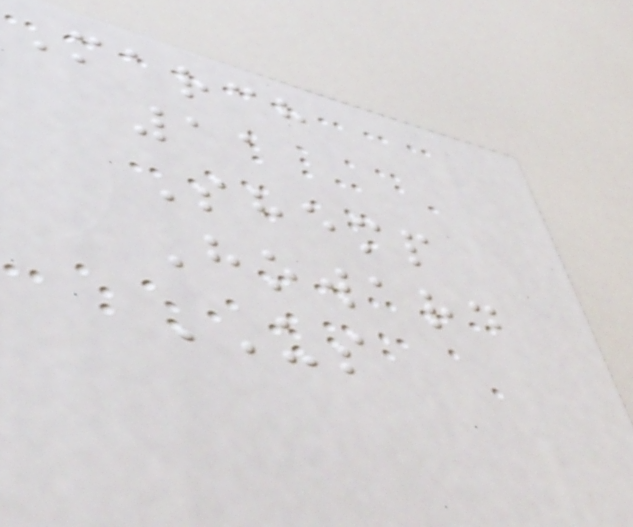March
11
Shemp
Howard
US
